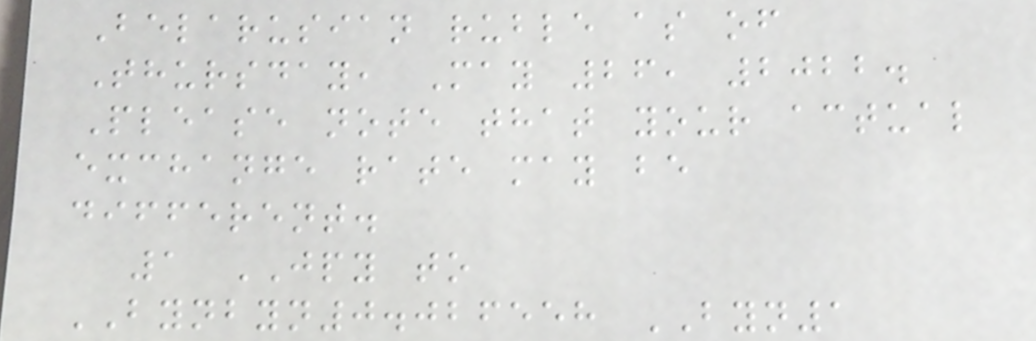Belarusian ruble as of
Thursday, May 26, 2022.
Please note that your actual
exchange rate may be
different.
1 JPY to
BYNBYN0.026558 BYN1
